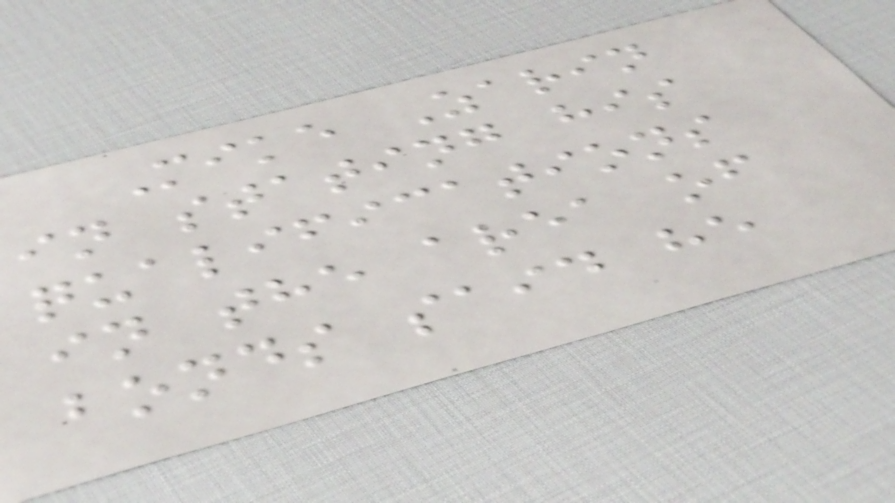Mike Zarin
in stating his
qualifications
in the area of
bonds said he
